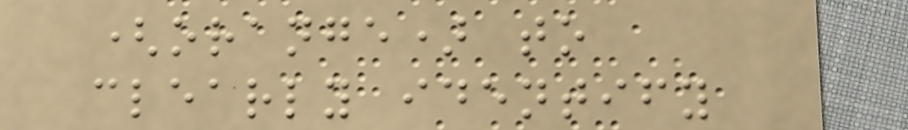(orange) to
clearly identify
